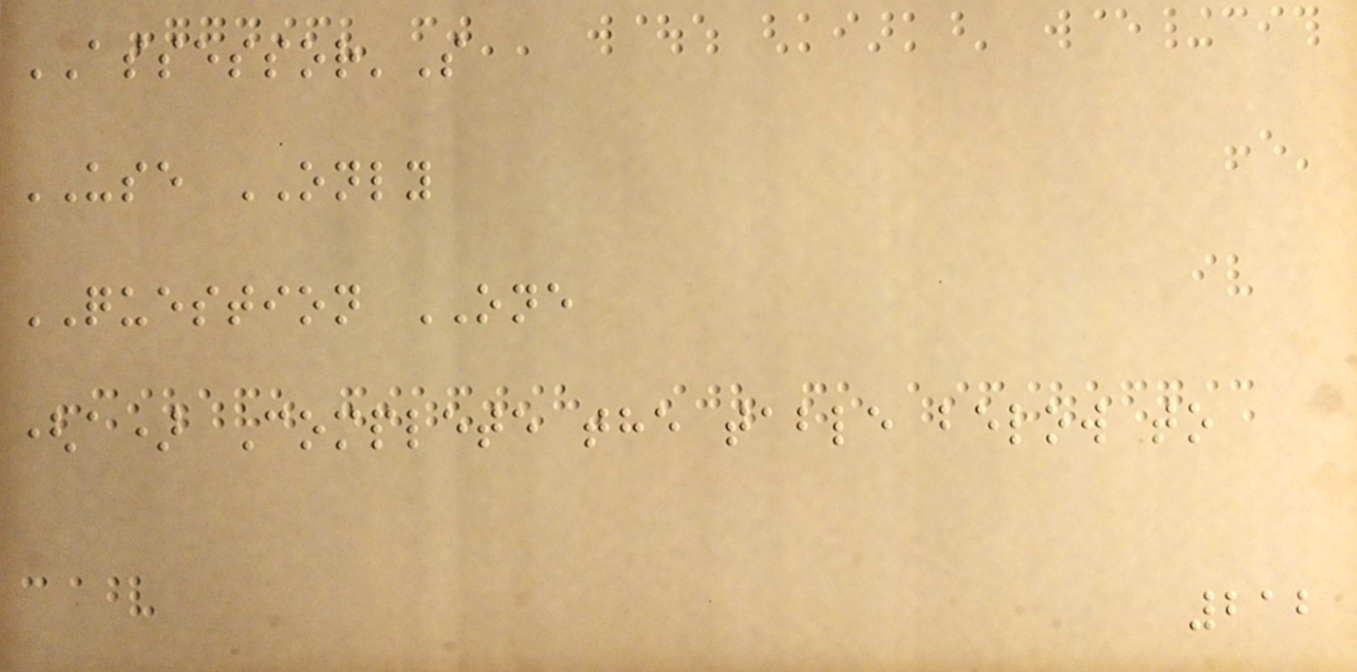ASSESSOR'S
USE ONLY
QUESTION ONE
(a) Complete the table below to
212
